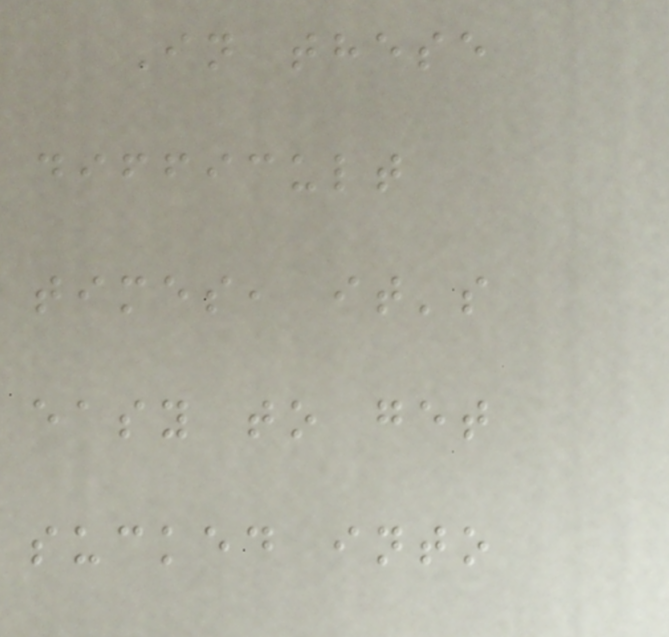In these
difficult
times, it's
easy to get
sucked into
